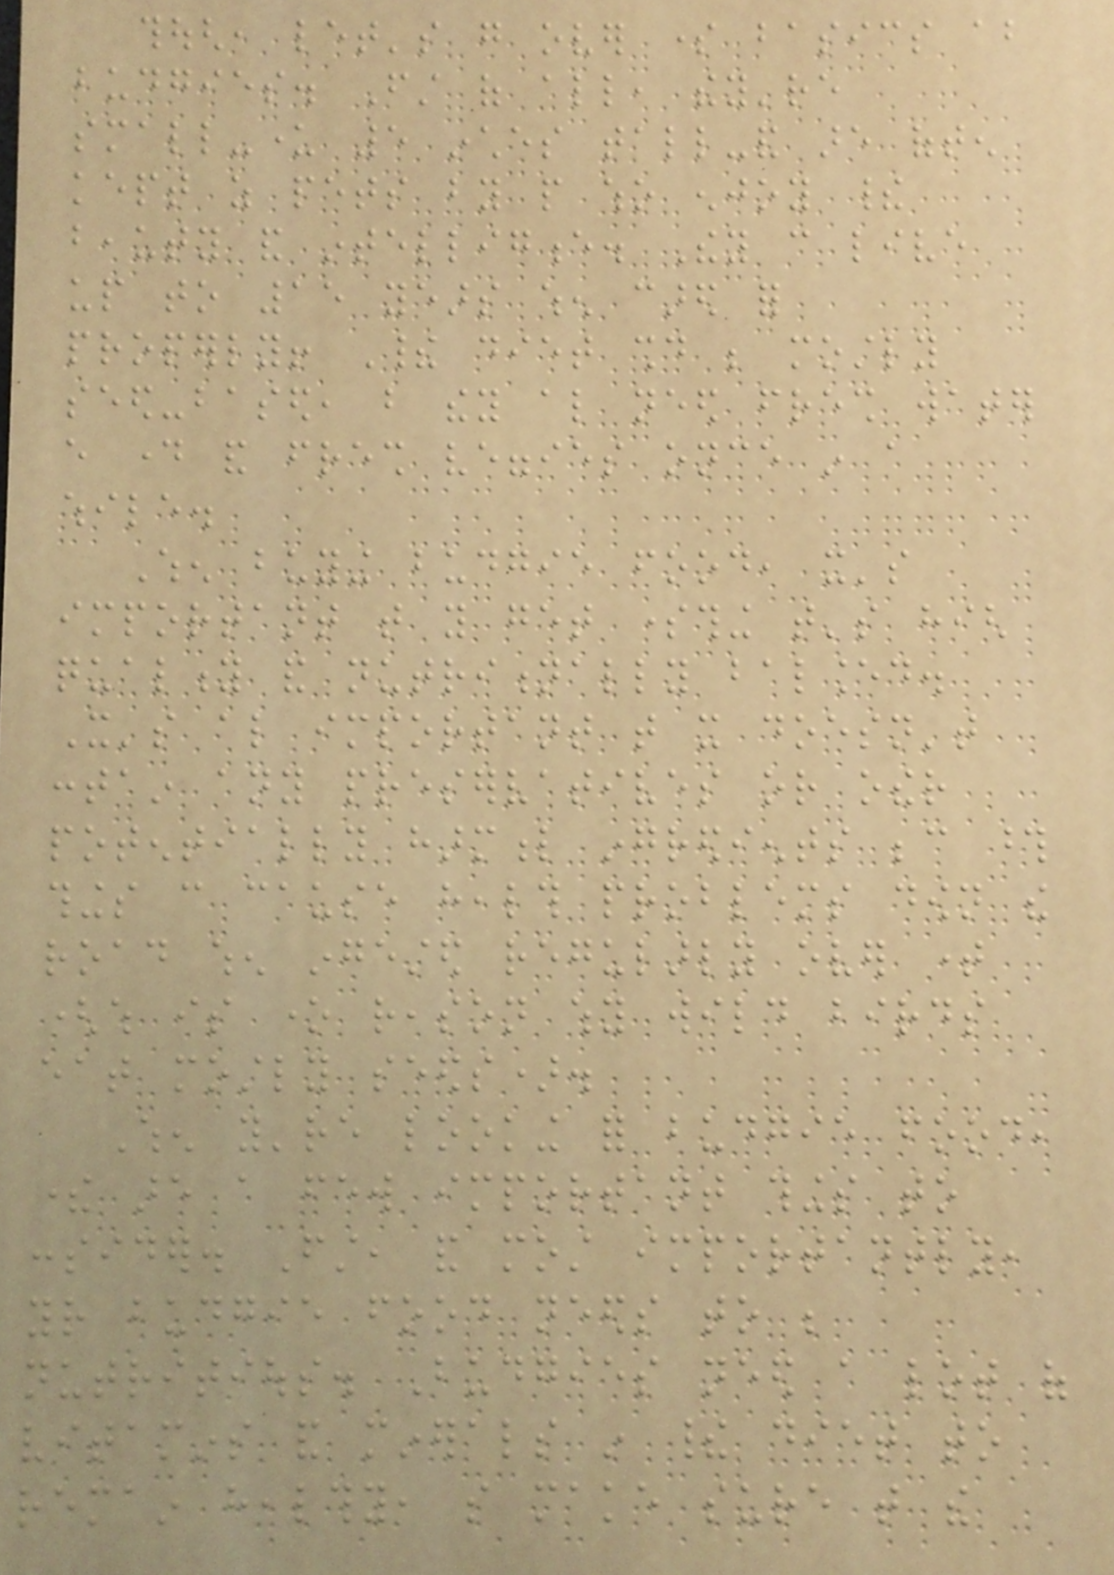though, let's go over some basics about
budgies. First of all, they're
small-under 5 inches tall-and are often
kept as pets by people who enjoy their
beauty and intelligence. They can live
up to 15 years when cared for
properly! Their diet should be mostly
seed-based, but they also need fresh water
every day and fresh veggies once in a
while.
When buying budgie food, it's
important that you get something that's high
quality and nutritionally balanced.
It's also important that it doesn't
contain any preservatives or other
potentially harmful ingredients because those
things can cause health problems down the
road when ingested regularly over time
(which is one reason why wild birds
eat mostly seeds).
When you're looking for budgie food,
there are a few important things to
consider. First, and most importantly,
your budgie food needs to be
nutritious. Budgies need a lot of
vitamins and minerals in their diet to
remain healthy, so make sure that the
